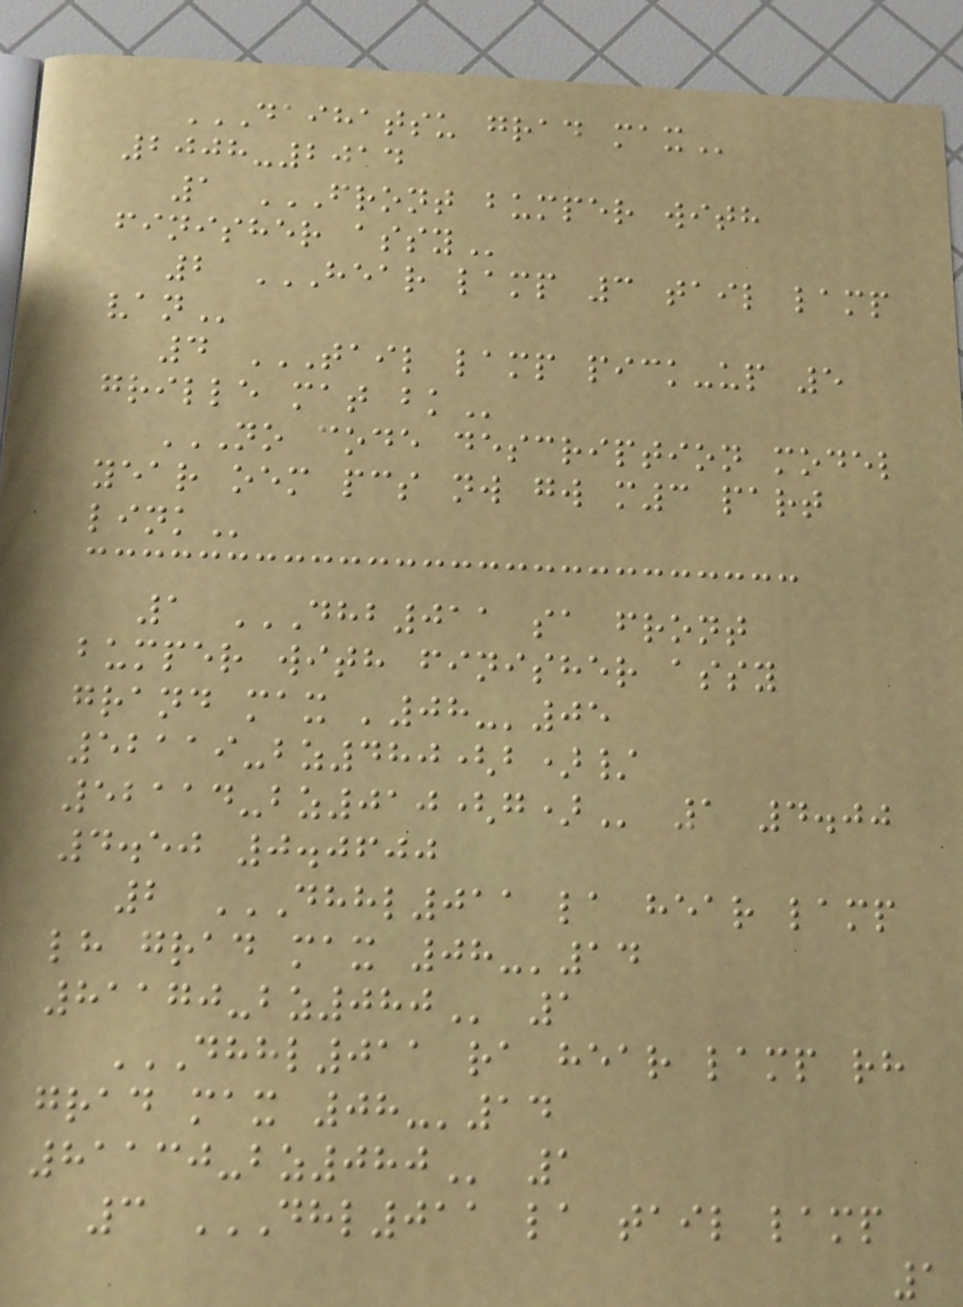DAIHATSU GRAD MAX
2008-2014
1 FRONT BUMPER WITH
FINISHER ASSY
2 HEAR LAMP 3 TAIL LAMP
VAN
4 TAIL LAMP PICK-UP 5
GRILLE MAT BK
NO CODE DESCRIPTION MODEL
YEAR OEM PCS NW GW M3 PART
LINK
1 DHB011 SA FRONT
BUMPER WITH FINISHER ASSY
GRAND MAX '08-'05
52119-BZ480(B)/
52114-BZ010(G) 1 4.00
4.50 0.0600
2 DHHL011 LA HEAR LAMP
LH GRAD MAX 08-'14
81170-BZ080 1
DHHL011 RA HEAR LAMP RH
GRAD MAX 08-'14
81130-BZ080 1
3 DHL011 LA TAIL LAMP
1
